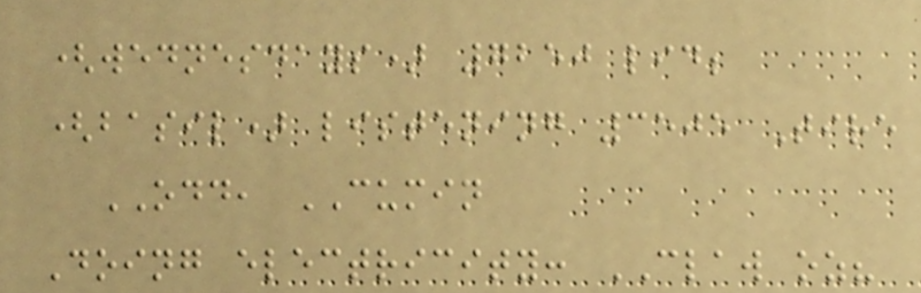(wednesdays) 7250 lid;
(basil) listening 3505 Tire
ODD, CUMIN
Doing electricity: CLAW oz?
